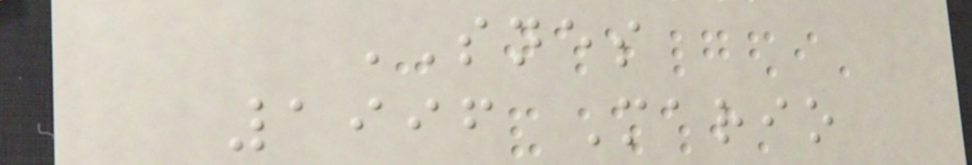SNES
1996 Mario
